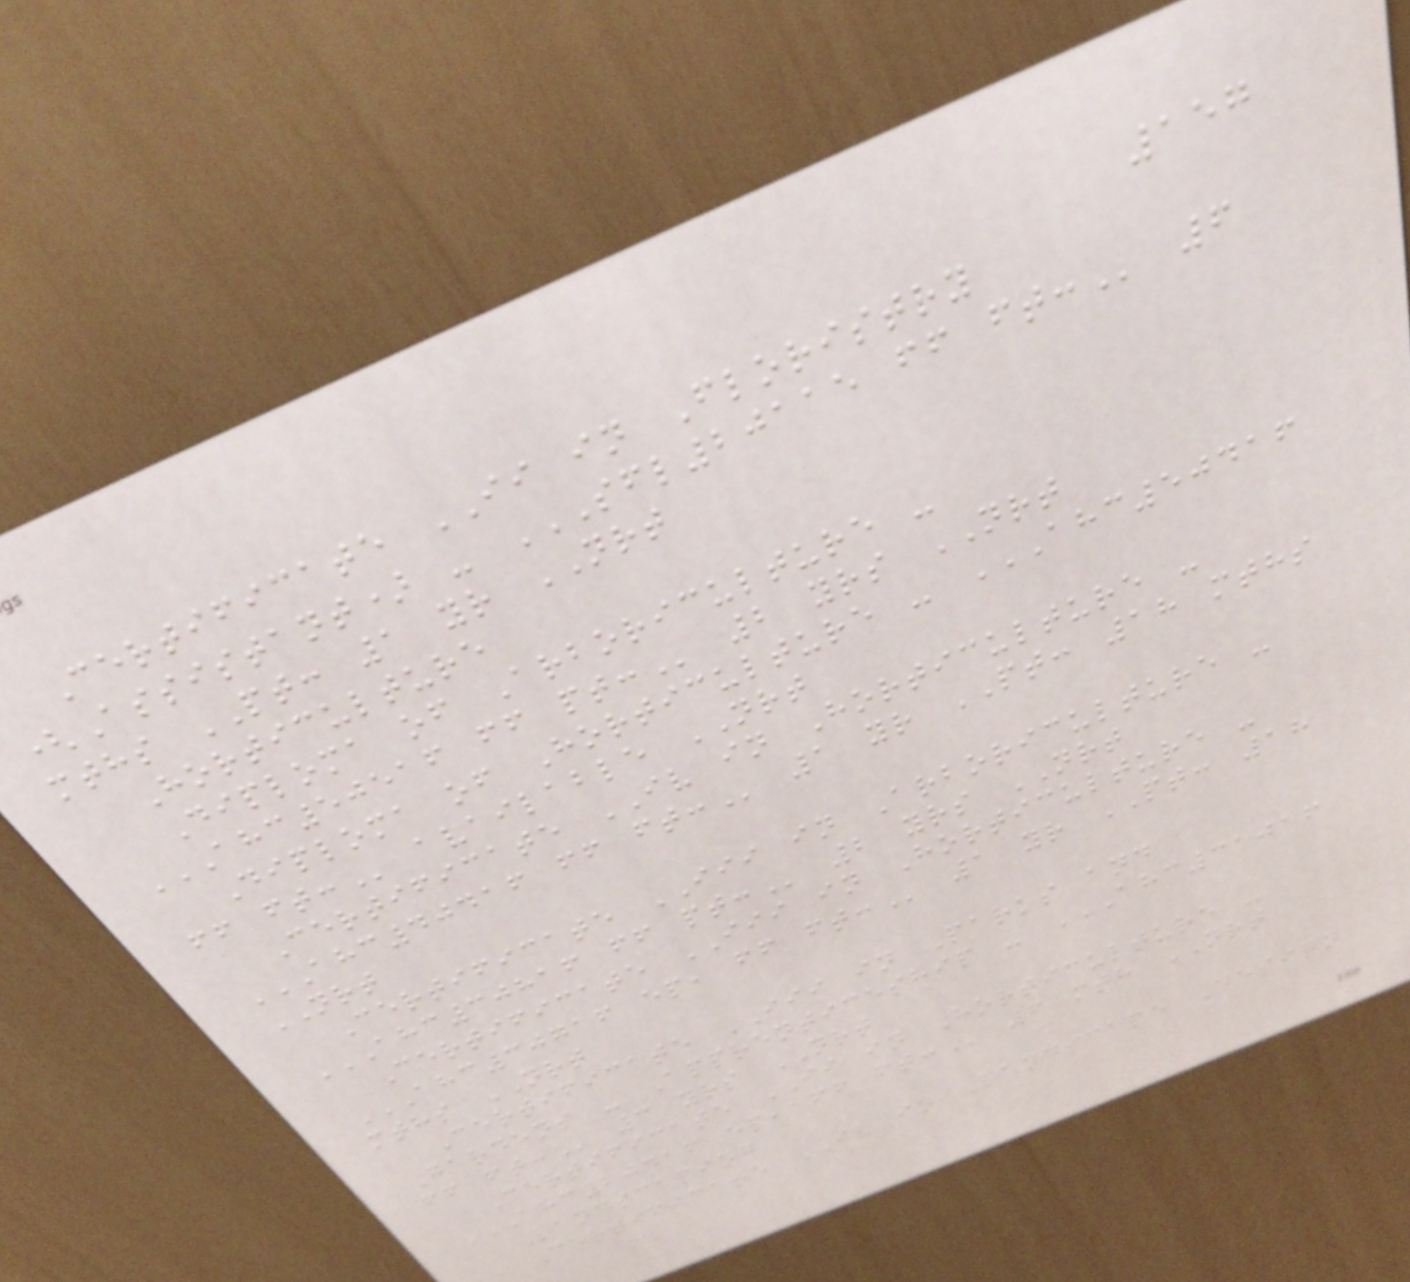157
Certificate II in Floristry
(Assistant) - SFL20115 FF FT: 6
mths PT: 1 yr NRT
Horticulture
Diploma of Arboriculture -
AHC50516 FF PT: 2 yrs NRT
Diploma of Horticulture - AHC50416
FF FT: available NRT
Certificate IV in Horticulture -
AHC40416 FF FT: 1 yr PT: 18 mths
NRT
Certificate III in Arboriculture -
AHC30816 FF PT: 2 yrs NRT
Certificate III in Horticulture -
AHC30716 EP, FF FT: 1 yr PT: 18
mths NRT
Certificate III in Parks and
Gardens - Apprenticeship - AHC31016
FF FT: 3 yrs NRT
Certificate II in Horticulture -
AHC20416 EP, FF FT: 6 mth NRT
Landscaping
Certificate IV in Landscape Design
